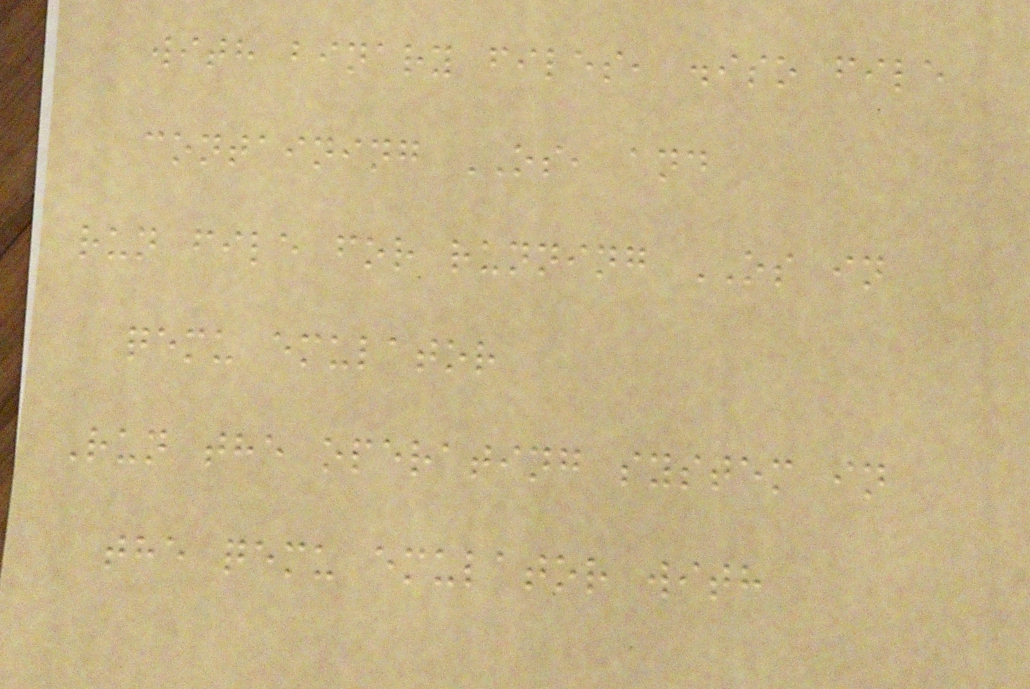with binary files, .iso file
containing OS, and
run file for running OS in
qemu emulator
Run the operating system in
the qemu emulator with
